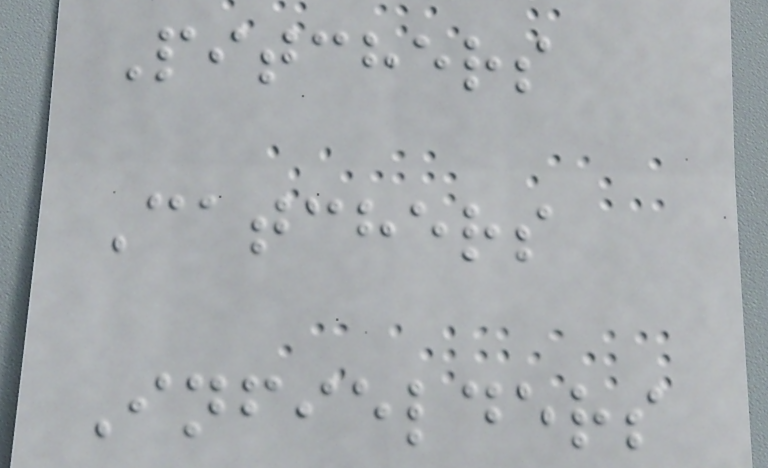Pitchers
Catchers
Infielders
